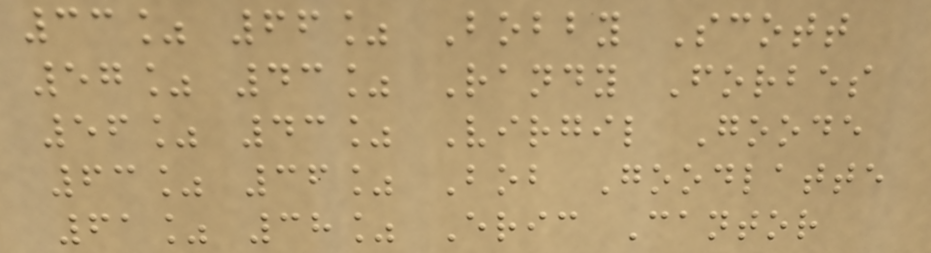33% 66% Bobby Scott
57% 43% Randy Forbes
56% 43% Virgil Goode
63% 36% Bob Goodlatte
61% 38% Eric Cantor
